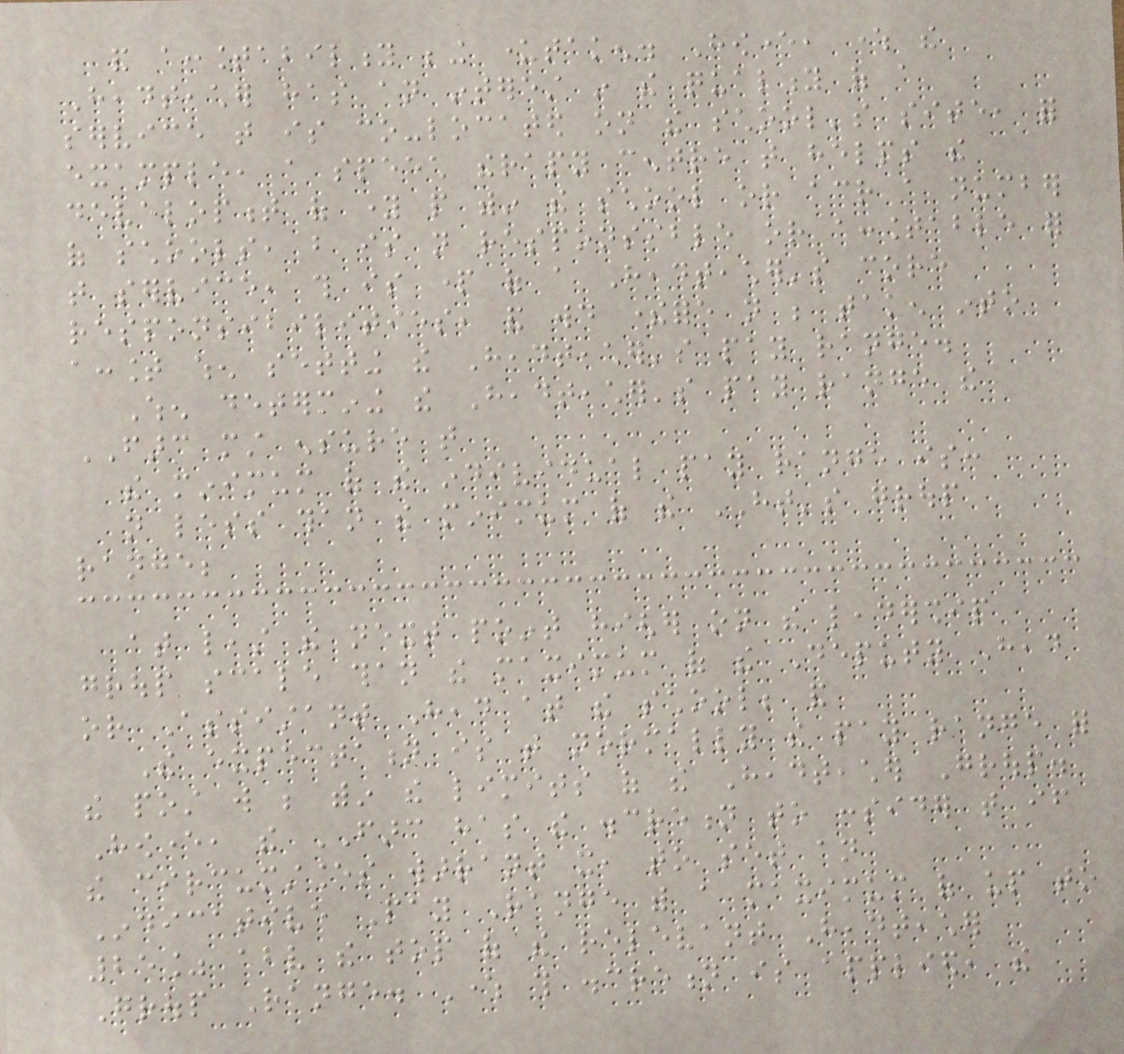and accountability being undertaken. However, where the
Headteacher has an interest in the quality of a
service that is co-located on the school's site, for
example, a speech therapy centre that helps the
development of young people within the school or across a number
of schools, but is not responsible or accountable for
that service, this is part of a Headteacher's core
responsibilities, and would therefore not be taken into
account when setting the Headteacher's pay range.
When determining the Headteacher's pay range the
FARC must ensure that
the minimum of the individual pay range is:
not less than the minimum of the HT's group
range;
at least the next point higher on the leadership
group scale than the maximum of the Deputy Head
or Assistant Head at the school; and
The expectation is that normally the pay range for
the post will be within the limits of the Headteacher Group.
However, the FARC has the discretion to consider that if
the circumstances warrant it, to set an
Indicative Pay Range with a maximum of up to
25% above the top of the relevant Headteacher
Group Range. Where this discretion is applied, the
